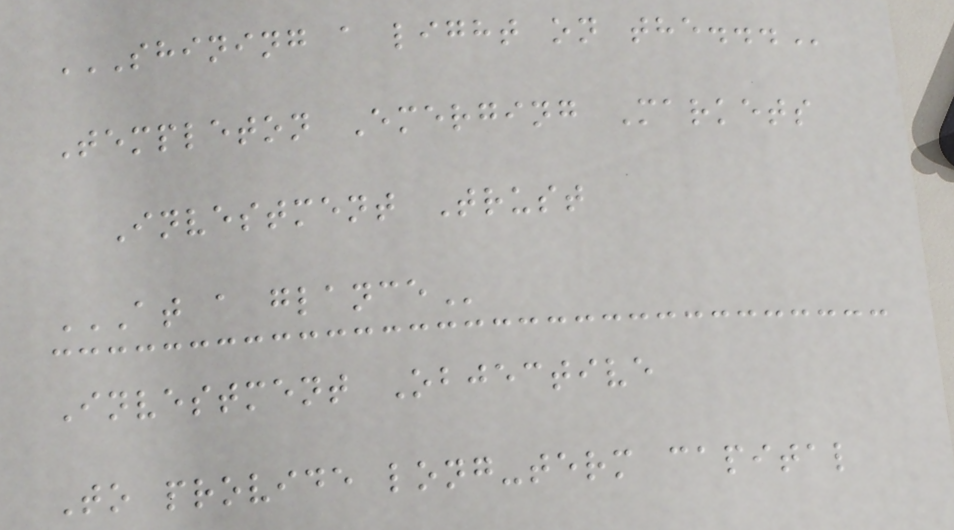SHINING A LIGHT ON THE...
Templeton Emerging Markets
Investment Trust
AT A GLANCE
Investment Objective
To provide long-term capital
